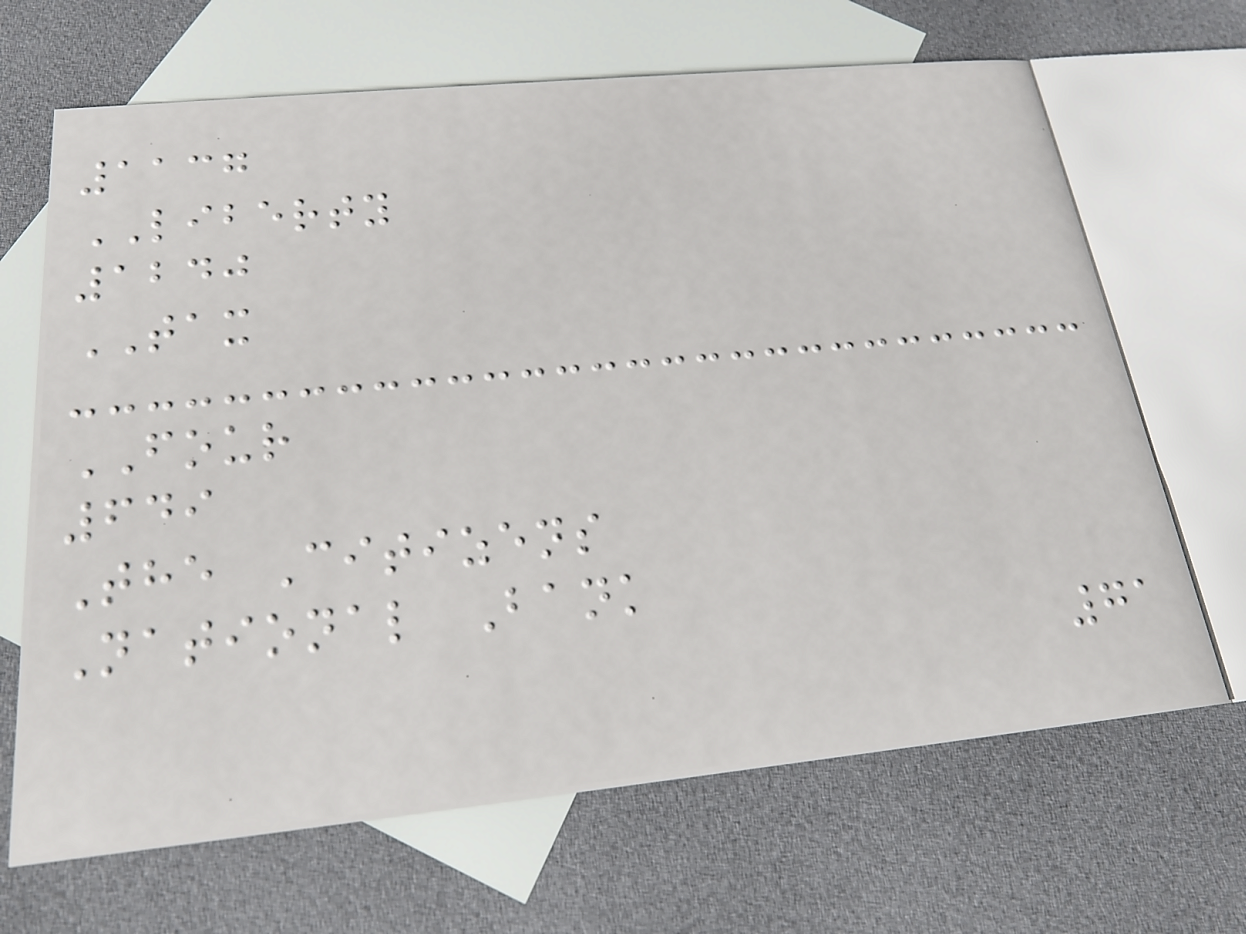1137
LIBERTY
1240
TAX
FOUR
649
The Citizens
National Bank
71
